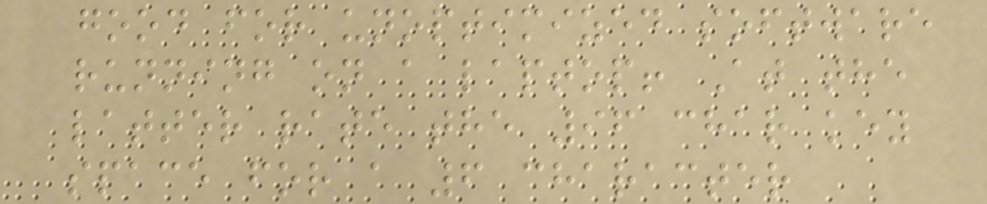good for unoptimized software
running on a laptop! At the
latter rate the 96 char key
space for a 6 character
